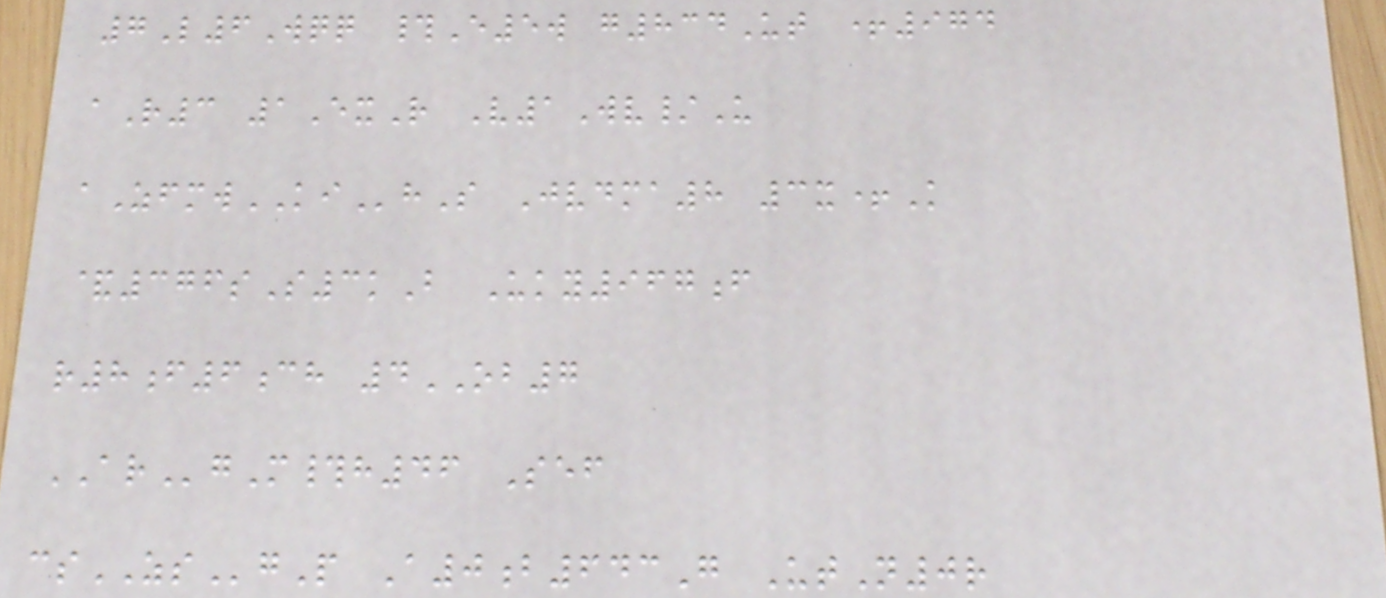7L6Wqq #E5w g834Ut +974
aR3 1ExR V1Wv/U
aZfmwKIhS Jvdma8 3x+K
&376sS3kB Uky967f
r8f6ch 4OB7
ARgM#h46 Sef
csZSgP A0b643G UtN0r
